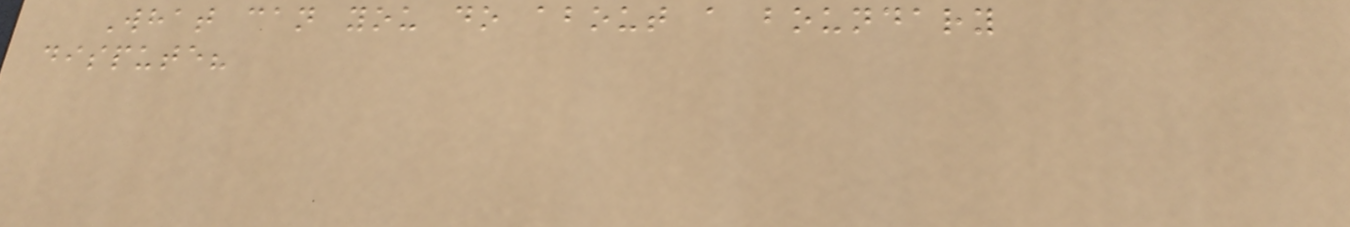What can you do about a boundary
dispute?
